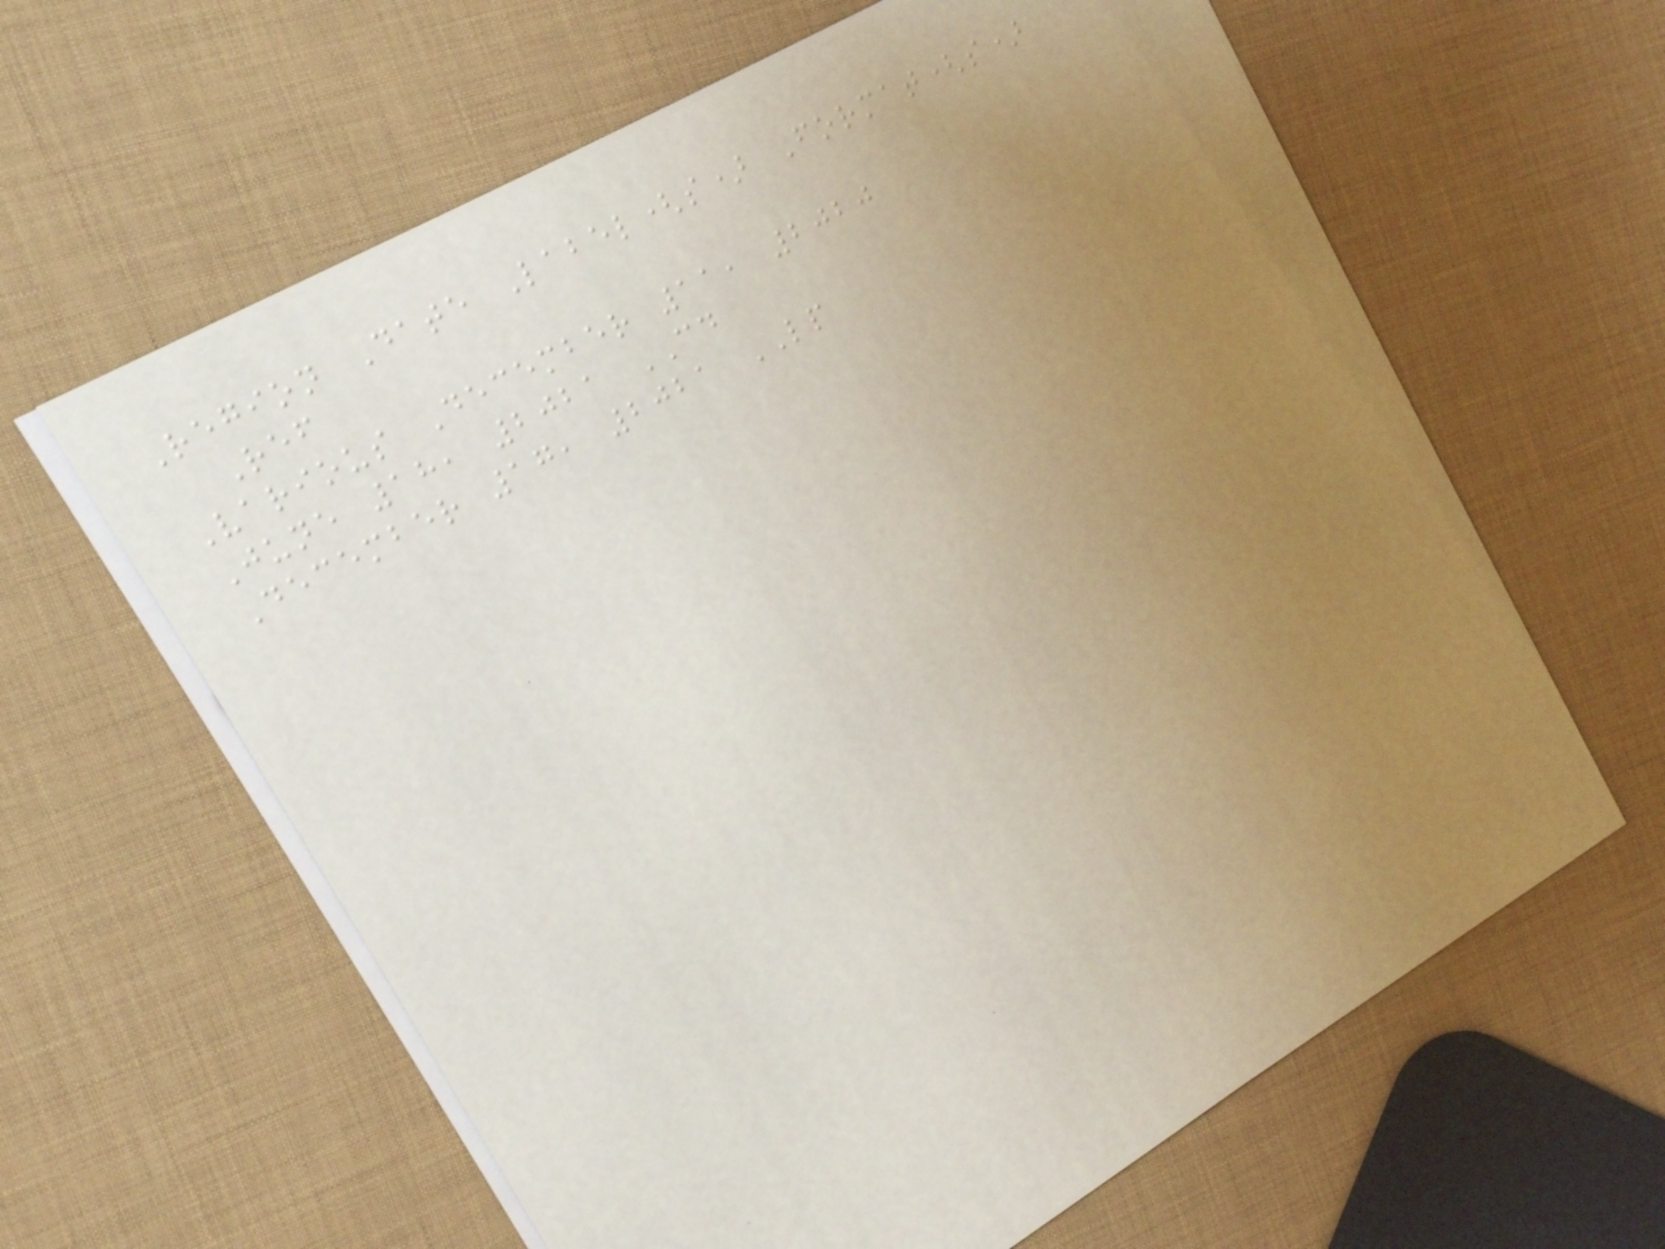Region Date Label(s) Format(s)
Ref
Various December 11, 2020
June 18, 2021 CD
December 17, 2021 LP
